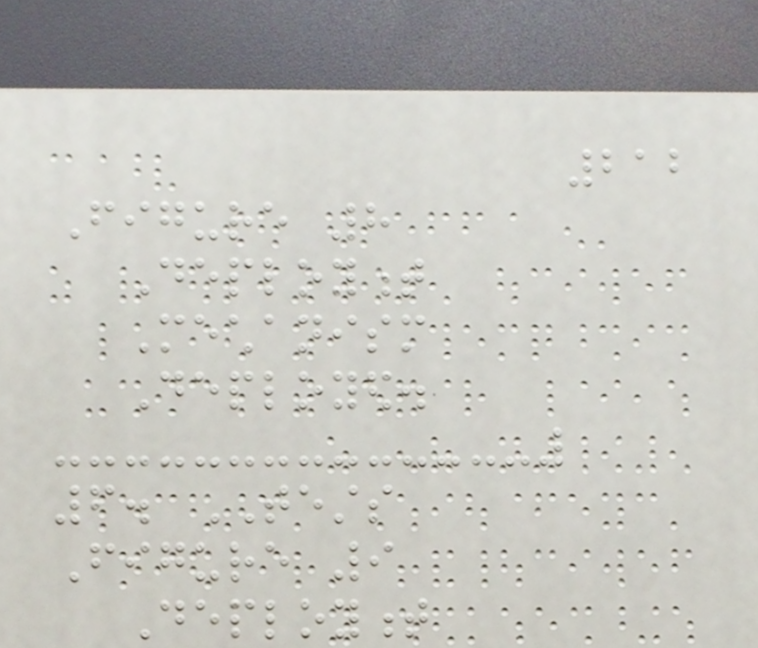212
Figure 8
Deployment
Mechanism
Deployed.
6. TESTS
Figure 9
Deployment
